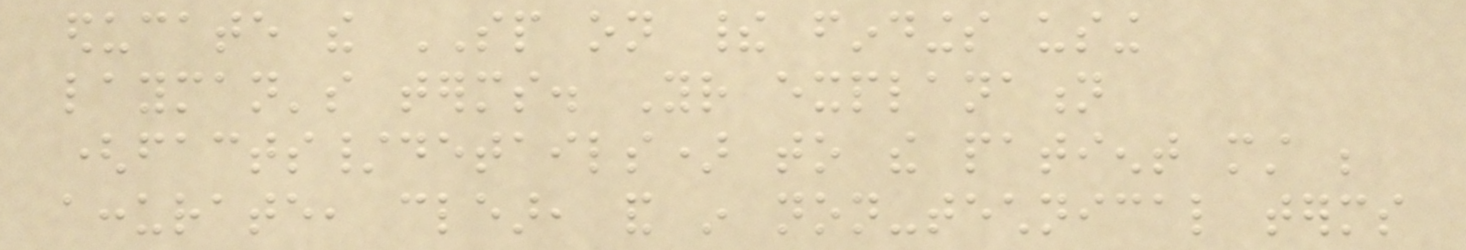educate the SP on their findings using
layman's terms. Your explanation
(facts/details) to the patient must be
accurate, clear, and in non-technical terms
